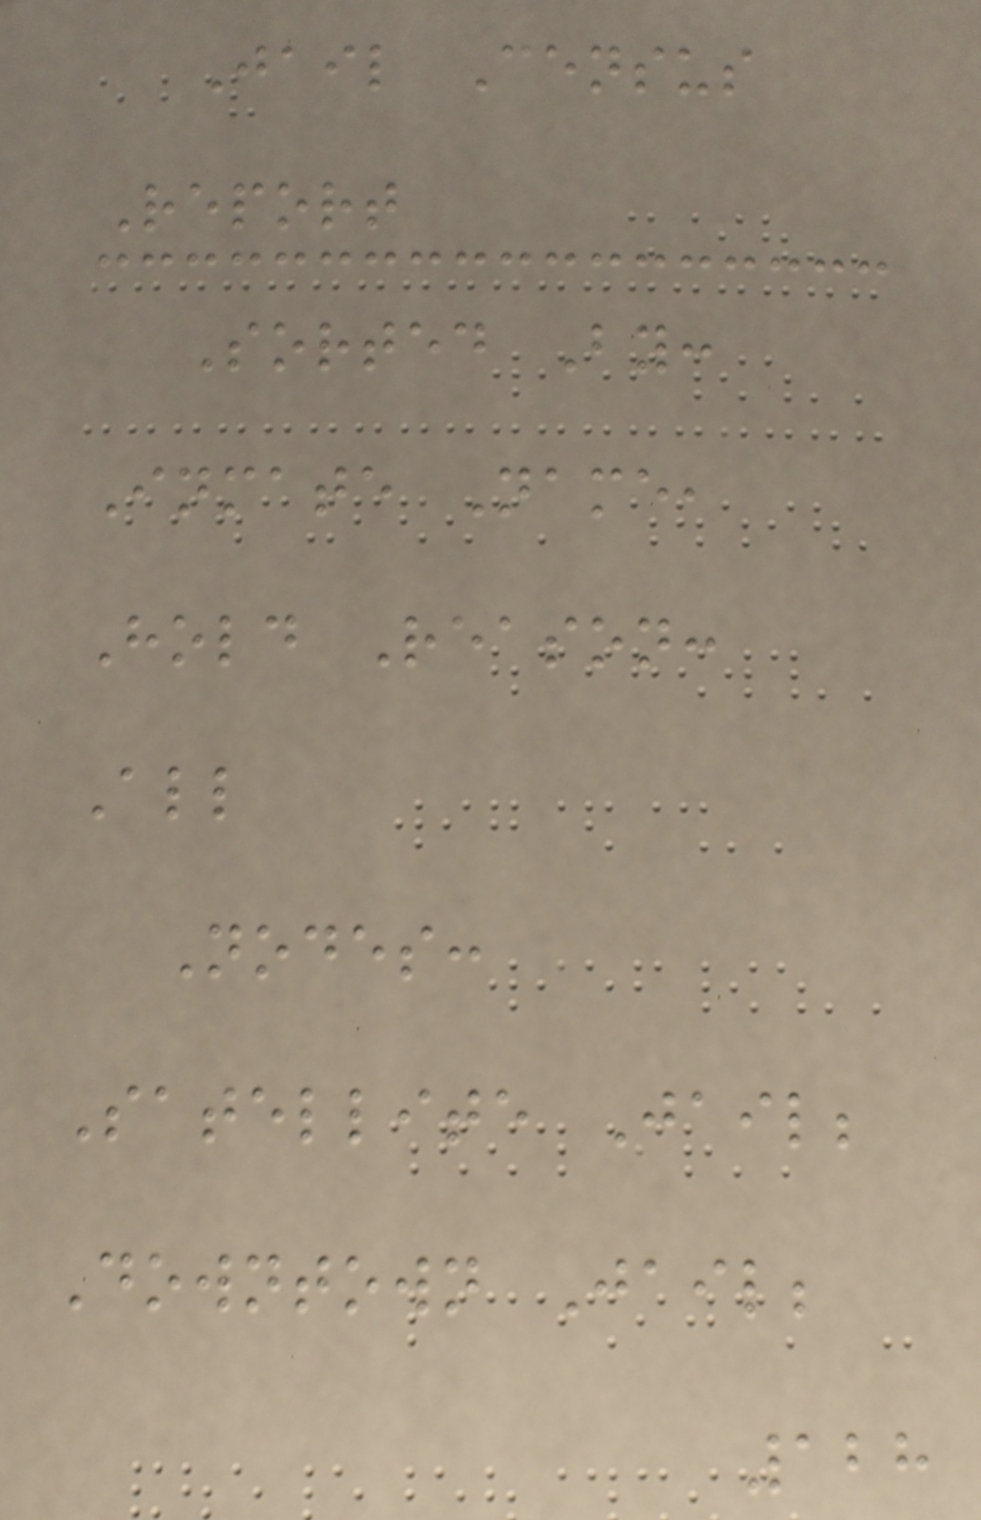Jail Census
Report
Sorted By:
Inmate Name,
Hold Reason:
All
Nodes:
Satellite Jail;
Downtown Jail;
128
